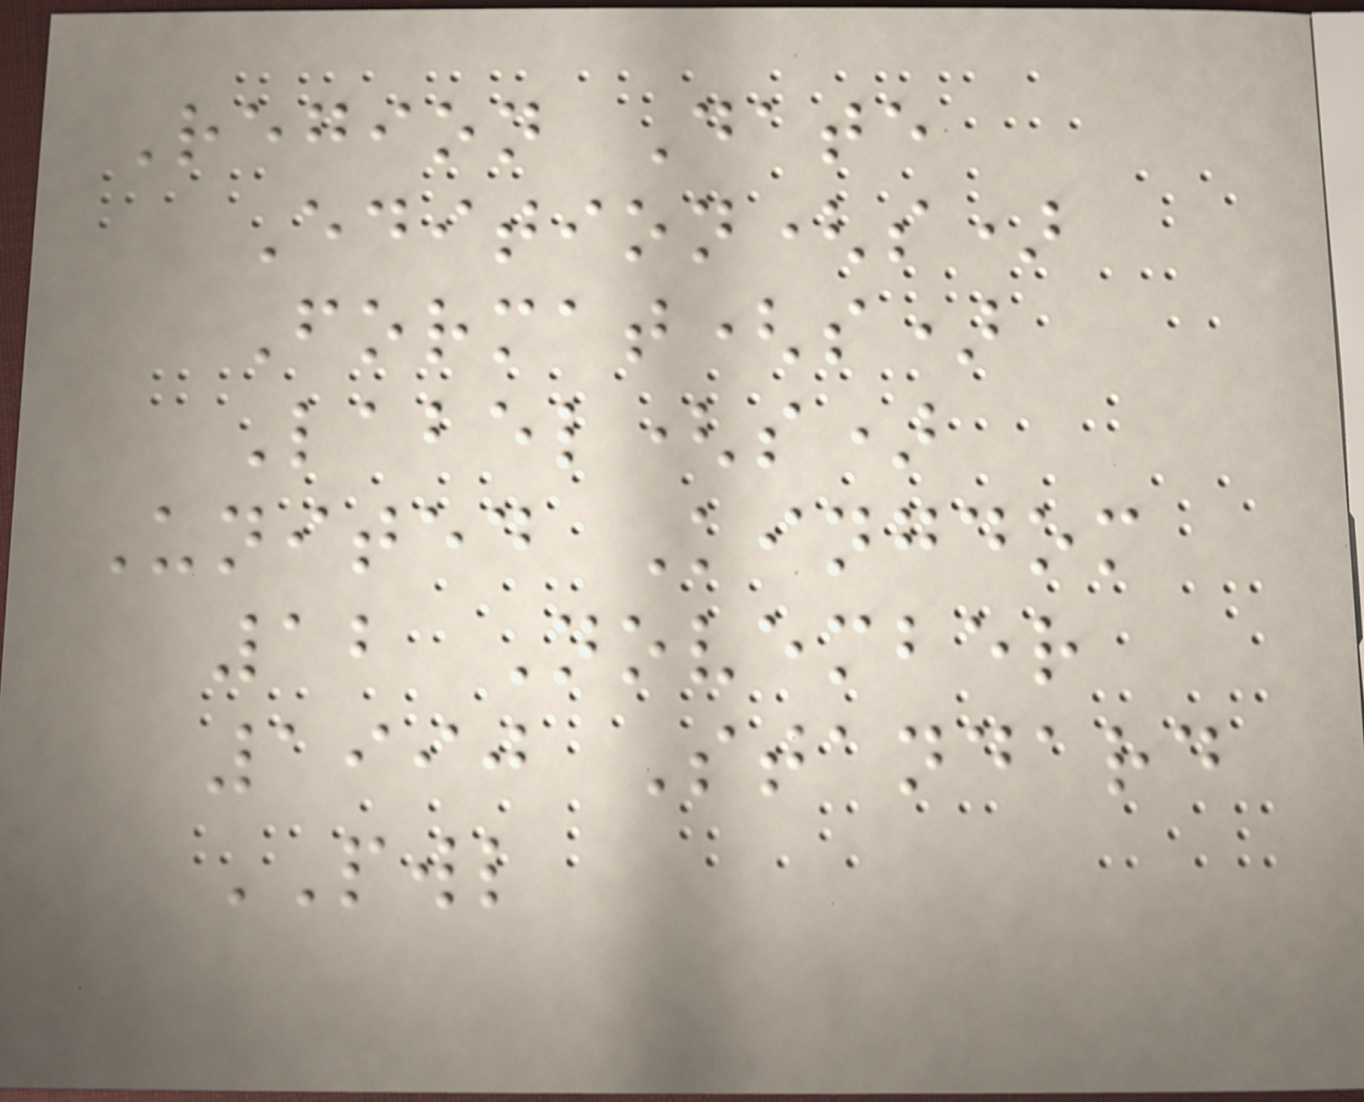Region Date
Edition(s)
Format(s)
Label(s)
United Kingdom
12 November
1990 Standard
PWL
